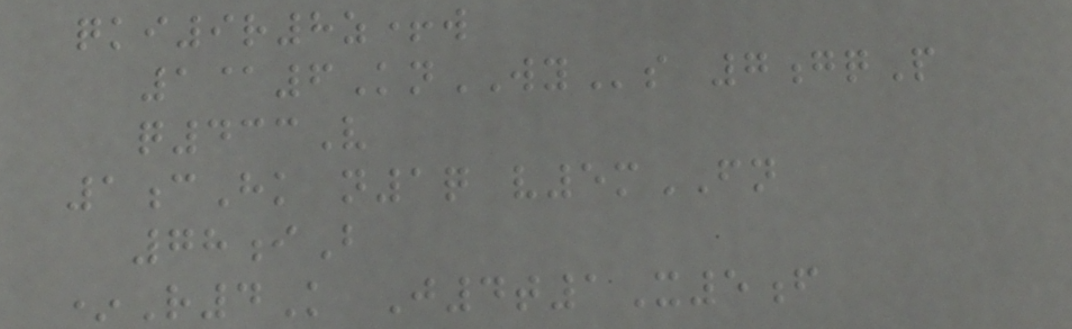qki9r8z+w
1@6KnWYs 7gqP
q433V
1cHk n1q v5mFN
78iB
*R4K J4t1X5f
